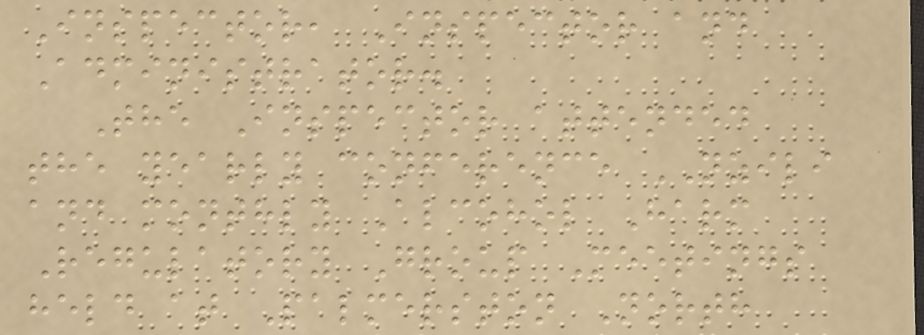Inspector, Inspector and
Administrator.
The Inspector attended
the yearly conference NZILI
and monthly Alcohol Harm
Regulatory Group Meetings
held at Palmerston North
